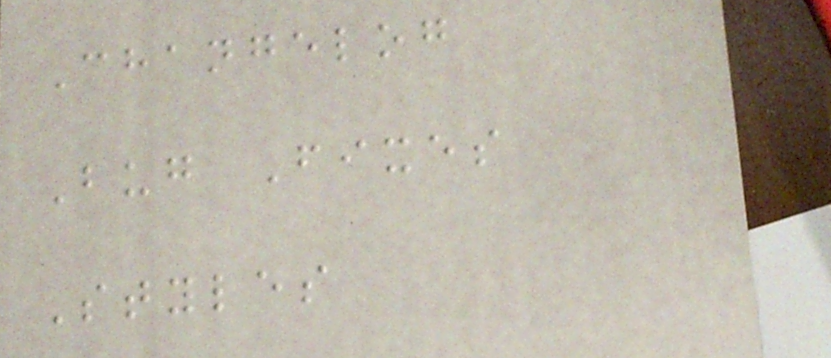Changelog
Bug Fixes
Styles
